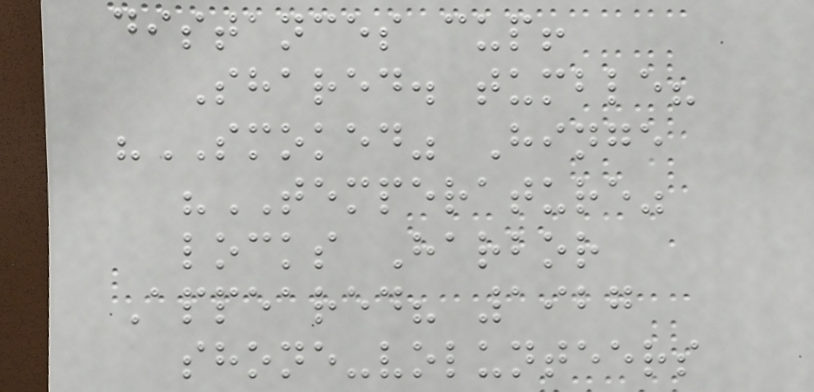distances cup!
Shared. tumble?
"SMOKED" Hinge
"TEMPERATURE"
locks Harbor
Appeared? 1927
shone-volunteers
